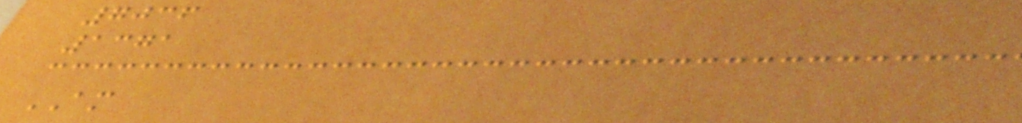7036
1371
AM
